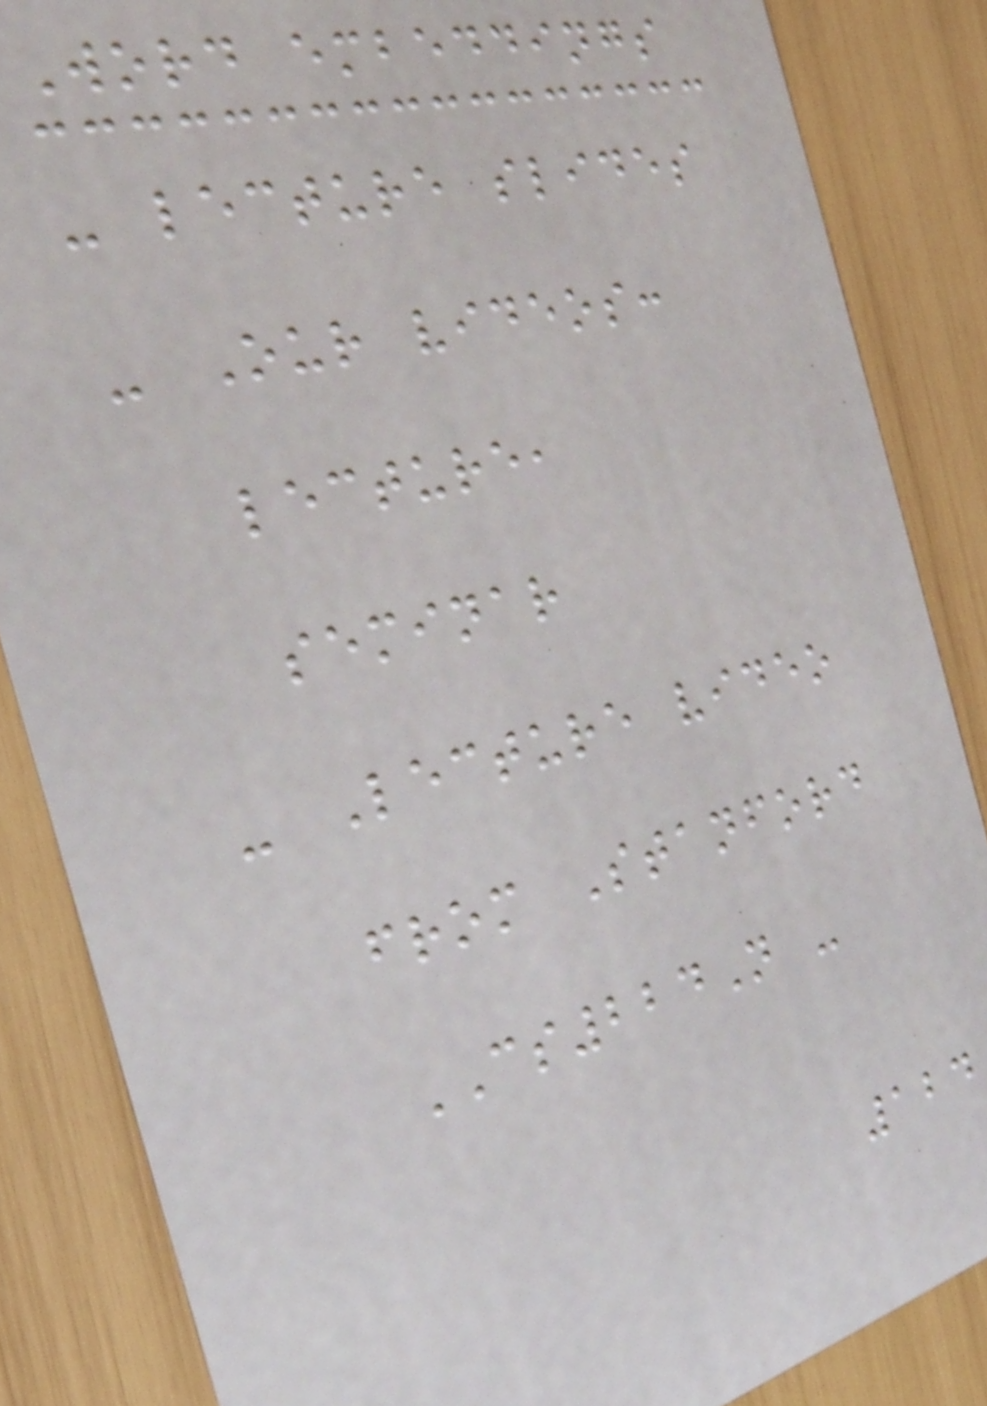Word embeddings
- lecture slides
- Our videos:
lecture,
seminar
- Lecture video
from Stanford
CS224N -
124
